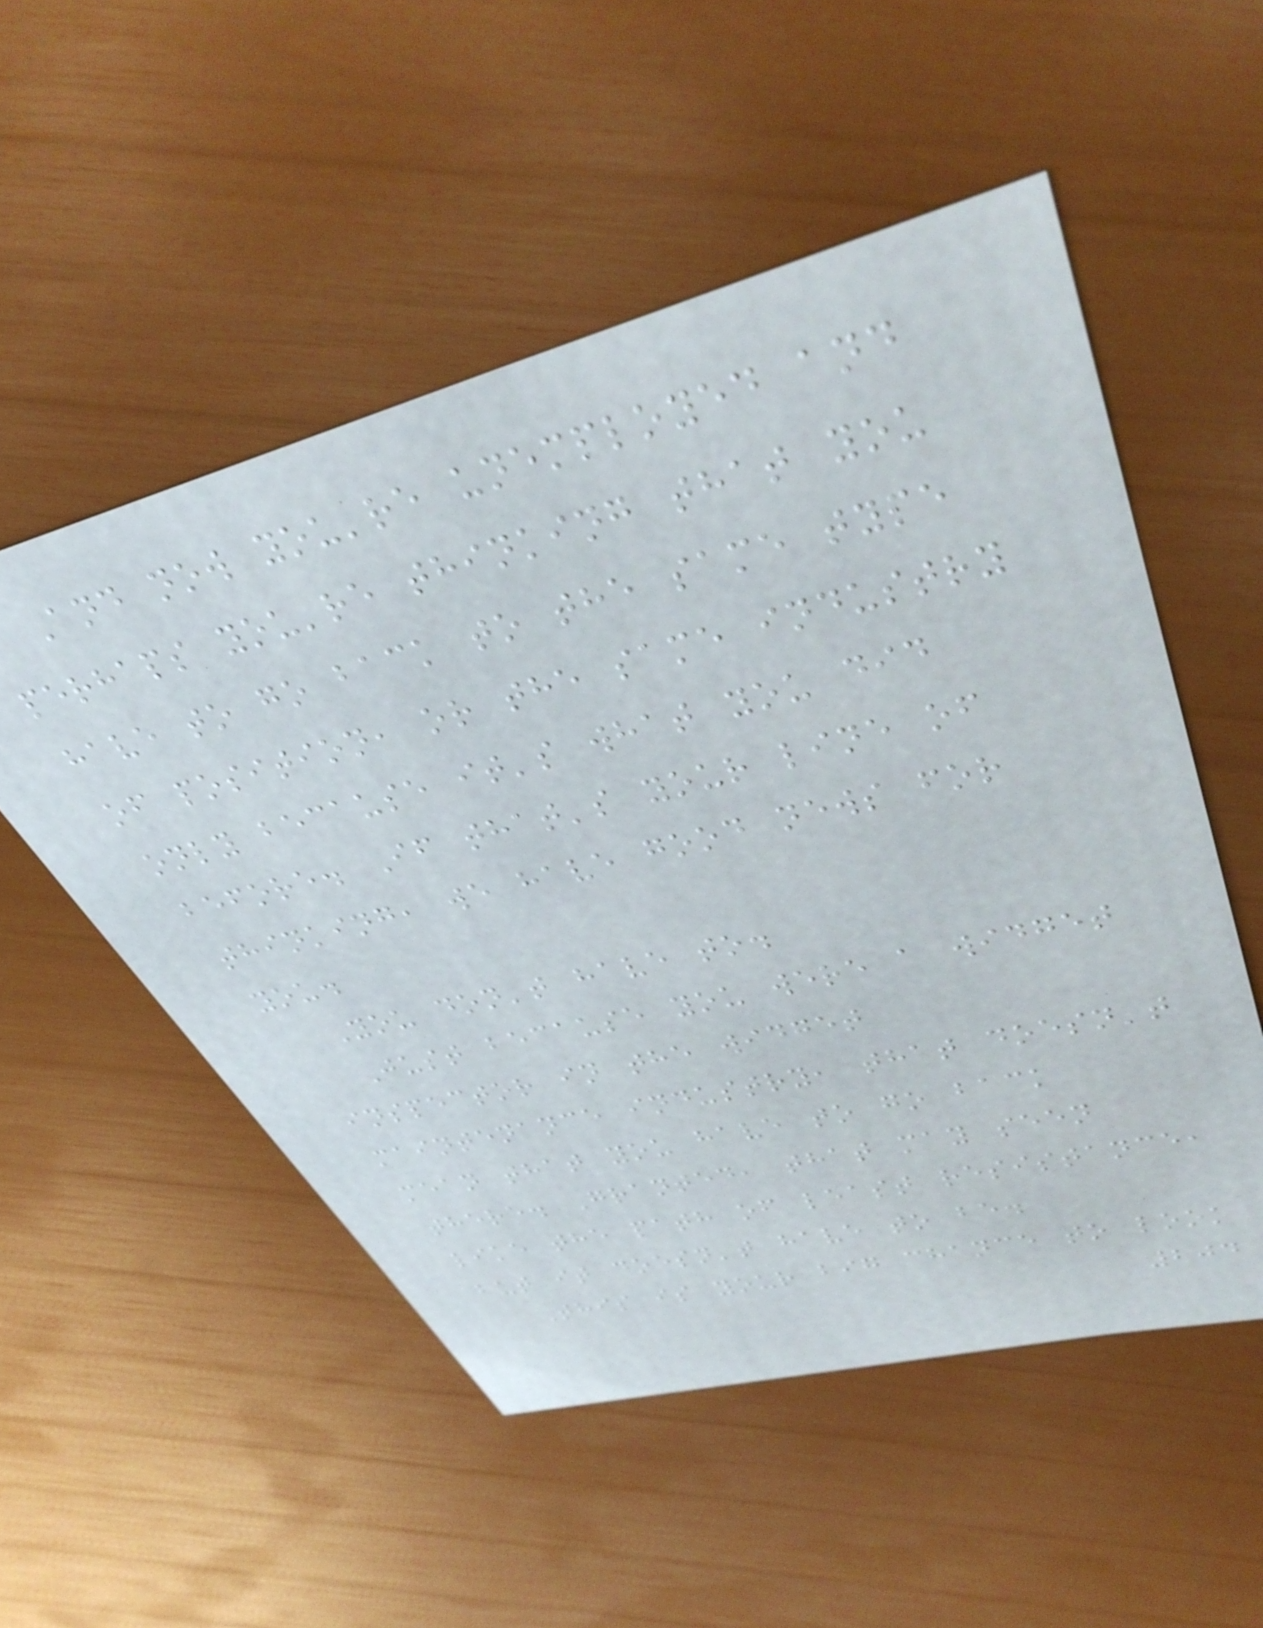And now you're unemployed and
perhaps you're thinking that you
have to go back to the same type
of position, or the same industry
only because it's what you did
before. If that's your line of
thinking, we have good news for
you.
You don't have to.
Just because you were a widget
inspector in the widget
maintenance industry, that doesn't
mean that you have to go back
there. Granted, that may seen
like the path of least resistance,
but it doesn't have to be.
This is your big chance to look
204
